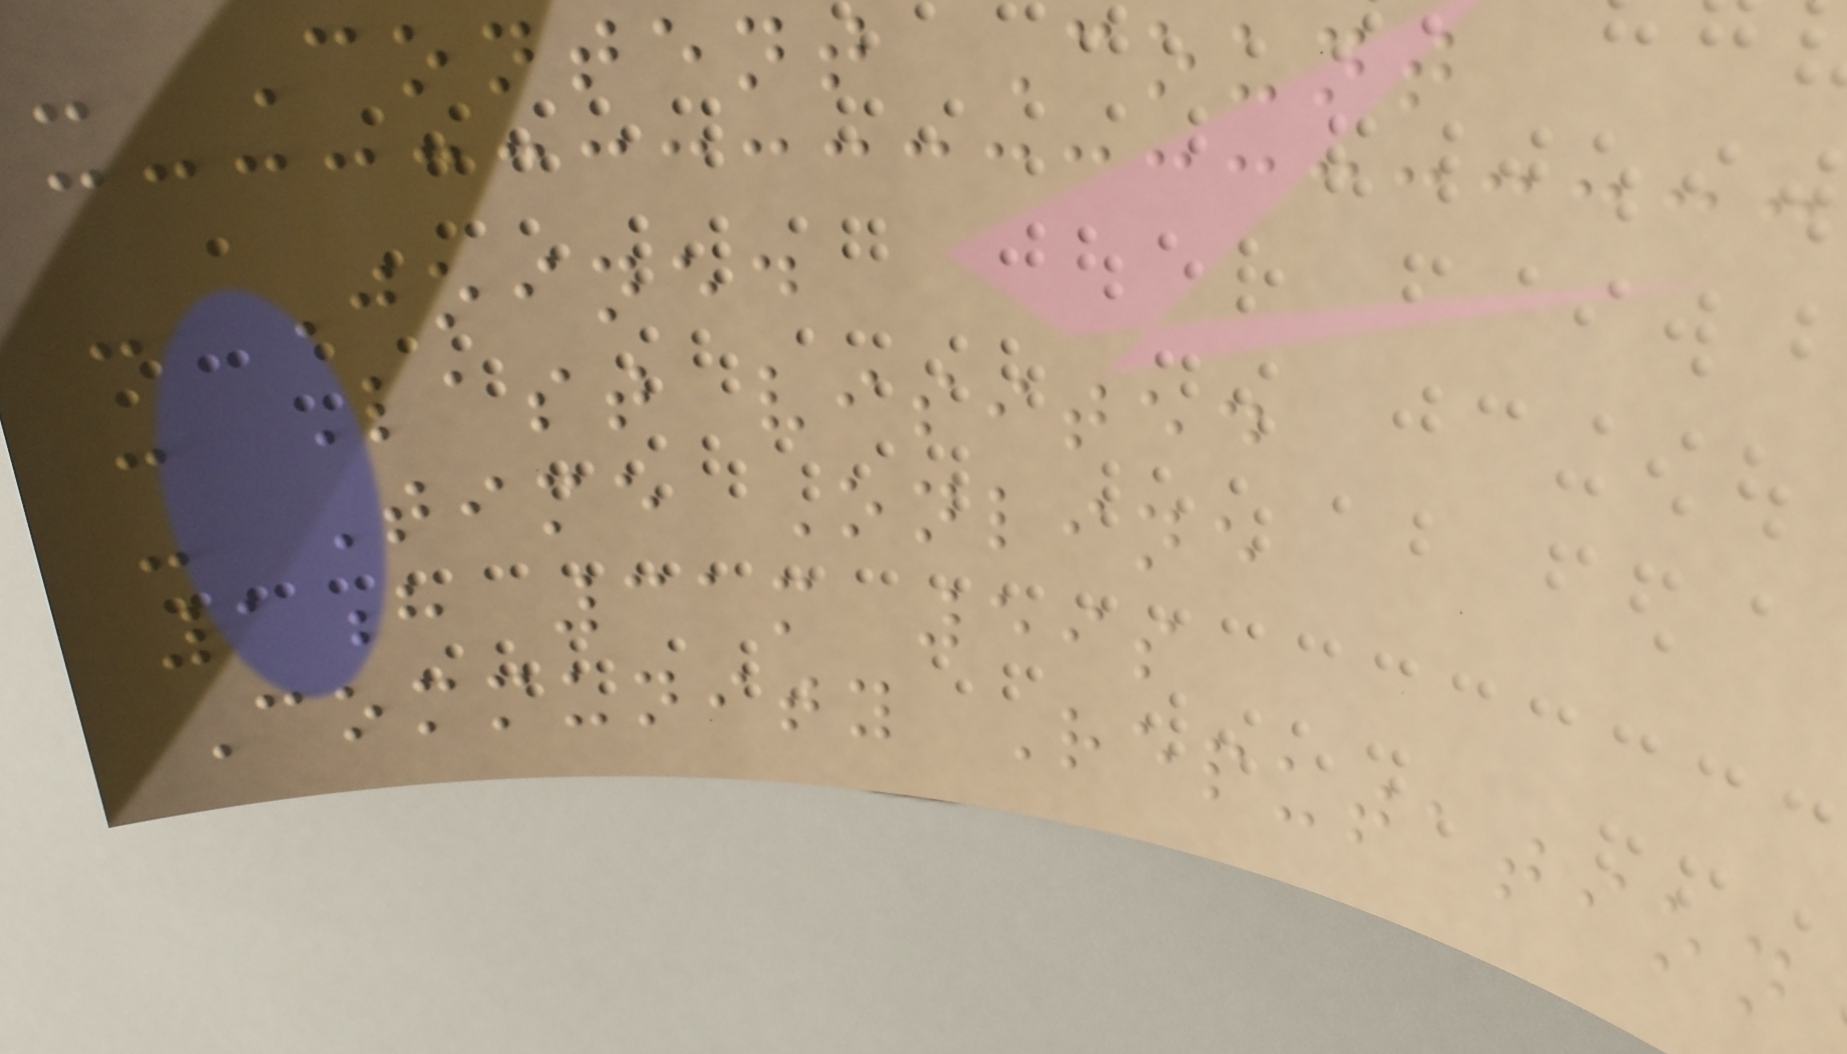- Content Count
- Joined
- Last visited
- Time Online
1h 31m 59s
Community Reputation
